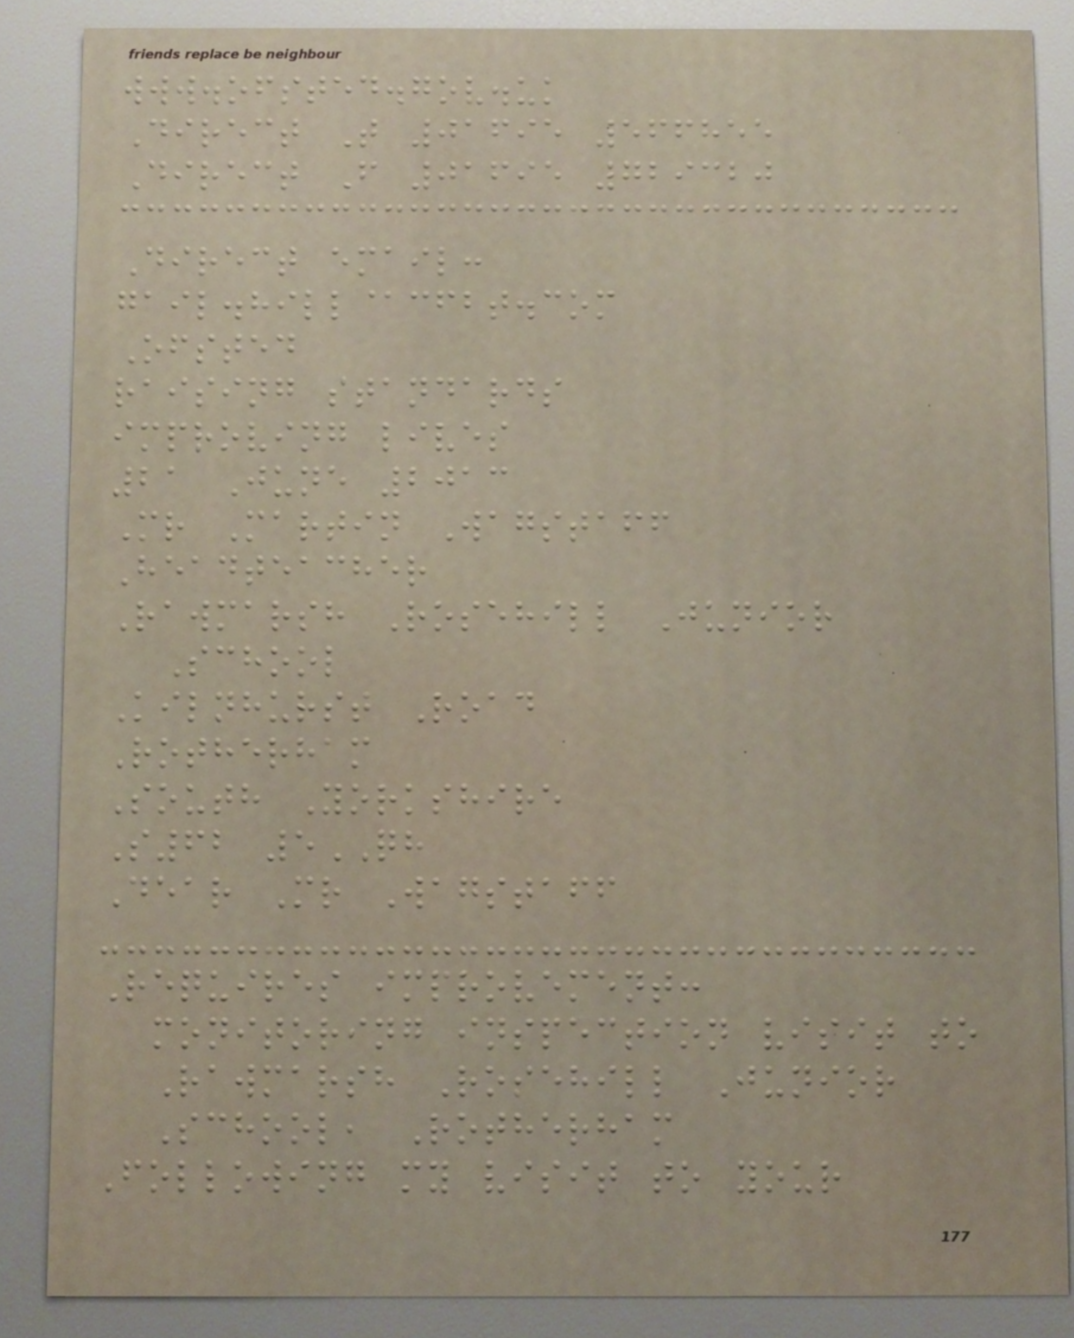www.ofsted.gov.uk
Direct T 01695 566855
Direct F 01695 729320
Direct email:
gail.hill@cfbt.com
Ofsted
raising standards
improving lives
21 June 2013
Mr Martin Wagstaff
Headteacher
Rawmarsh Rosehill Junior
School
Kilnhurst Road
Rotherham
South Yorkshire
S62 5QH
Dear Mr Wagstaff
Requires improvement:
monitoring inspection visit to
Rawmarsh Rosehill Junior
School, Rotherham
Following my visit to your
